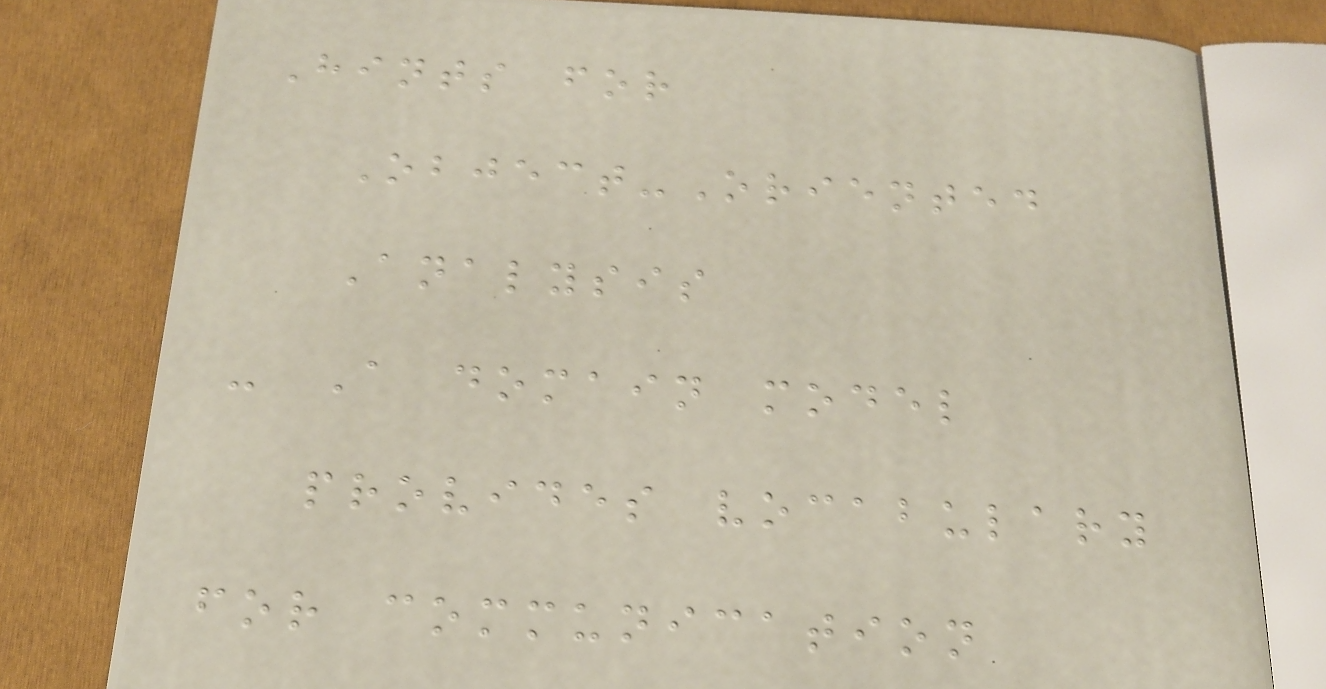Hints for
Object-Oriented
Analysis
- A domain model
provides vocabulary
for communication
